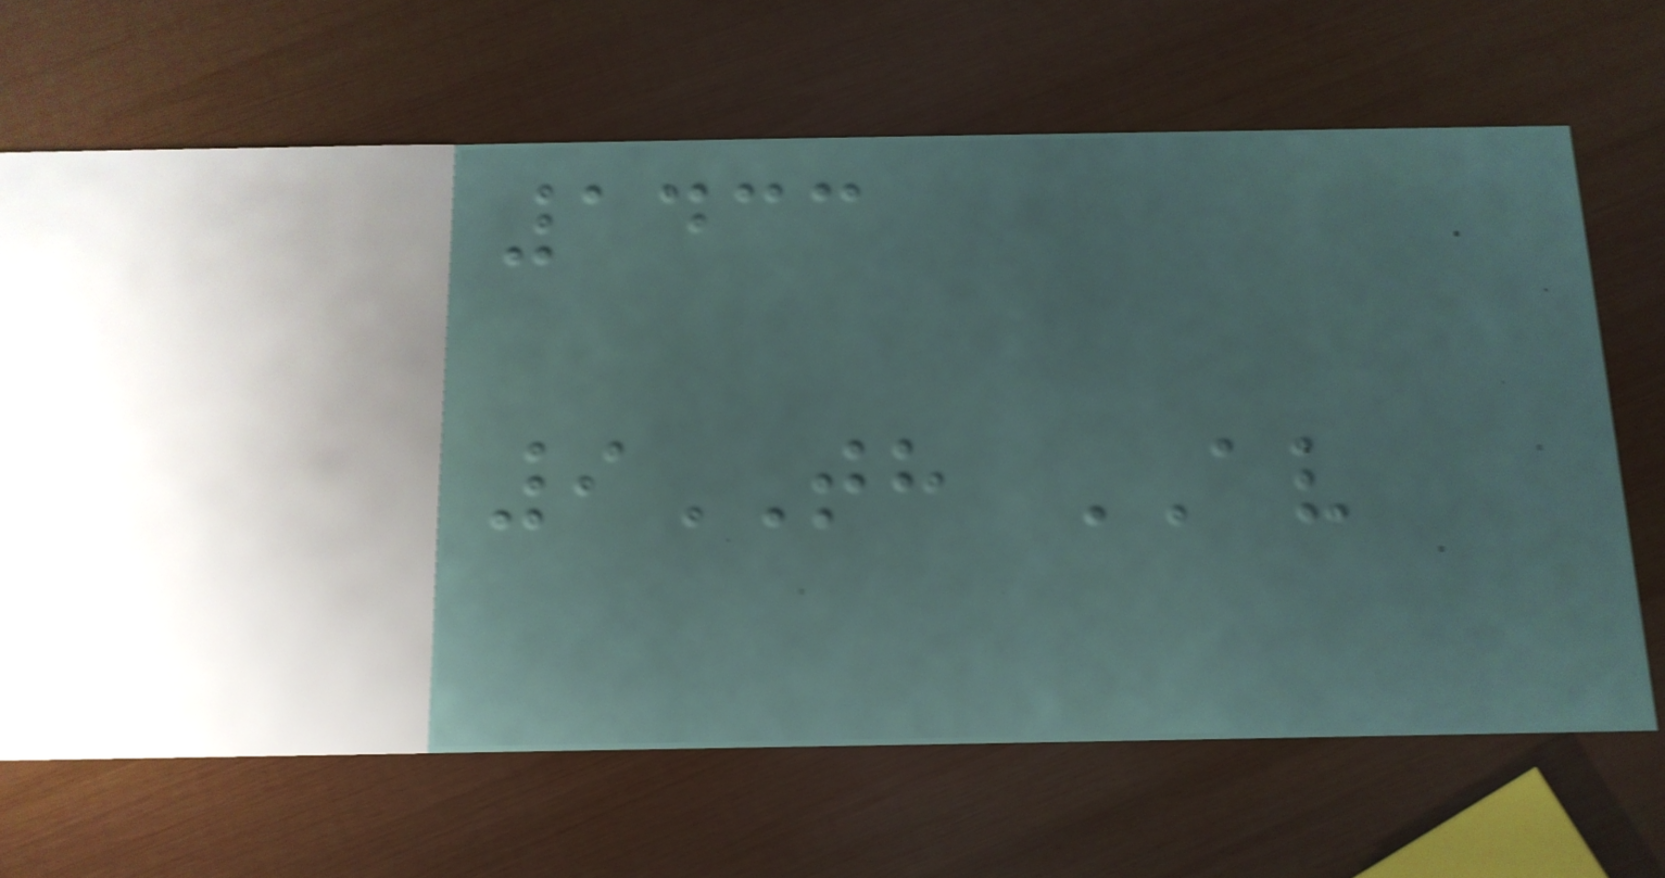1433
9TH AV
